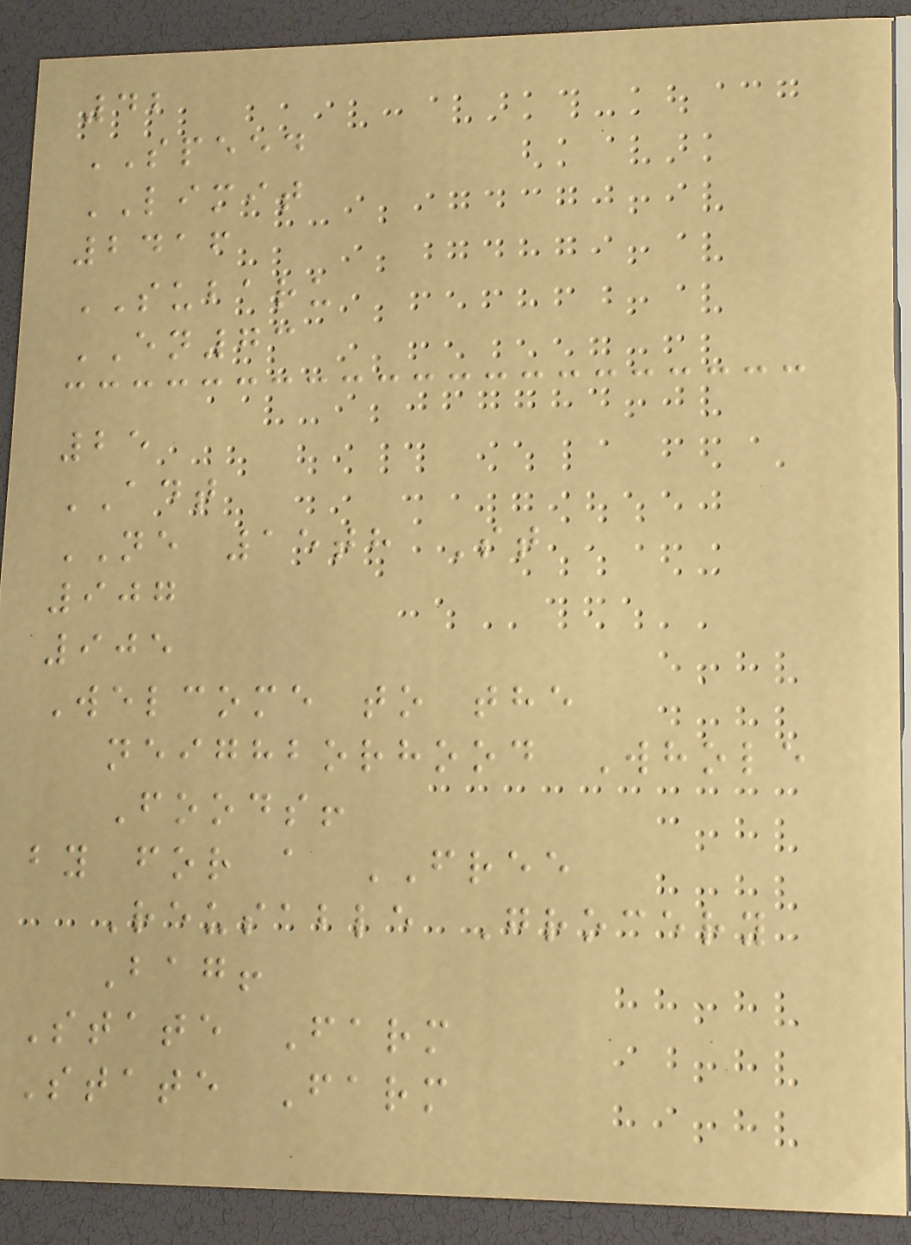42
SPEED
LIMIT
2416
SUBARU
EN73
25
ADT
NE 15th St
907
905
Welcome to the
neighborhood Whole
Foods!
by for a FREE
Reusable Grocery
Bag!
State Farm
State Farm
